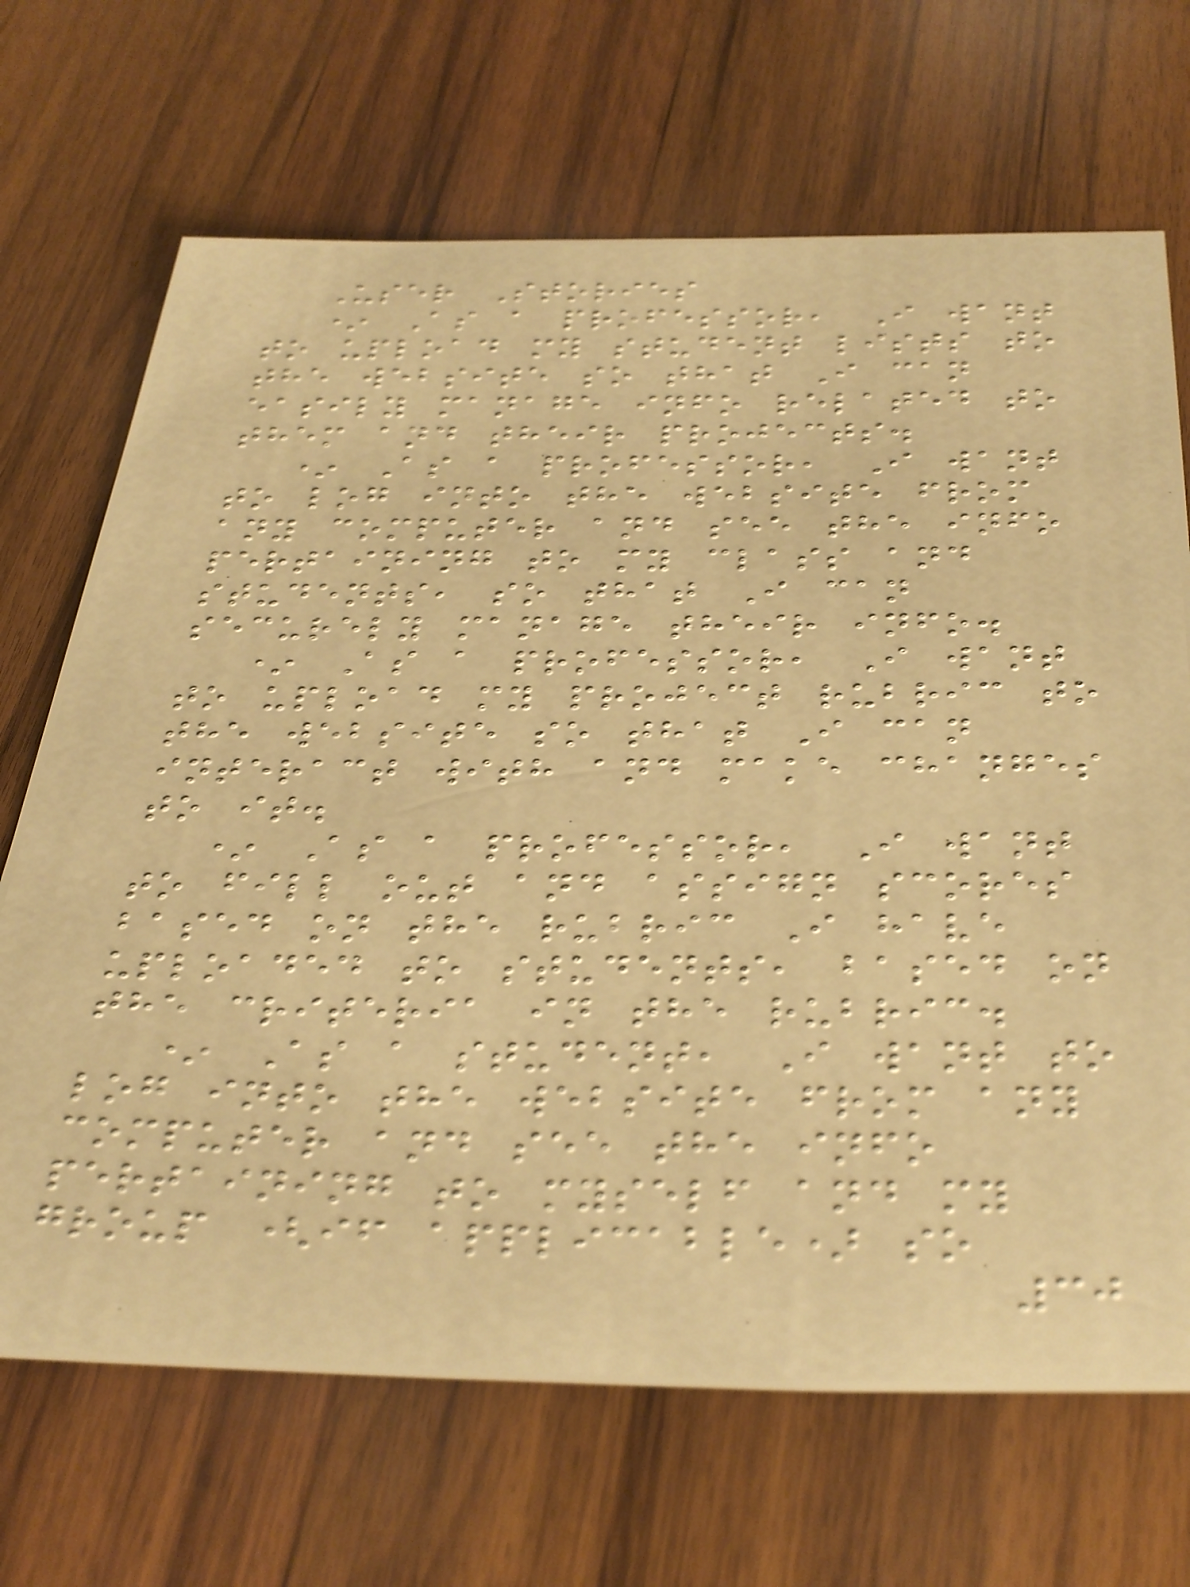User Stories
* As a professor, I want
to upload my student lists to
the website so that I can
easily manage info related to
them and their projects.
* As a professor, I want
to log into the website from
any computer and see the info
pertaining to my class and
students, so that I can
securely manage their info.
* As a professor, I want
to upload my project rubric to
the website so that I can
interact with and make changes
to it.
* As a professor, I want
to fill out and assign scores
based on the rubric I have
uploaded to students, based on
the criteria in the rubric.
* As a student, I want to
log into the website from any
computer and see the info
pertaining to myself and my
group (if applicable) so
30
